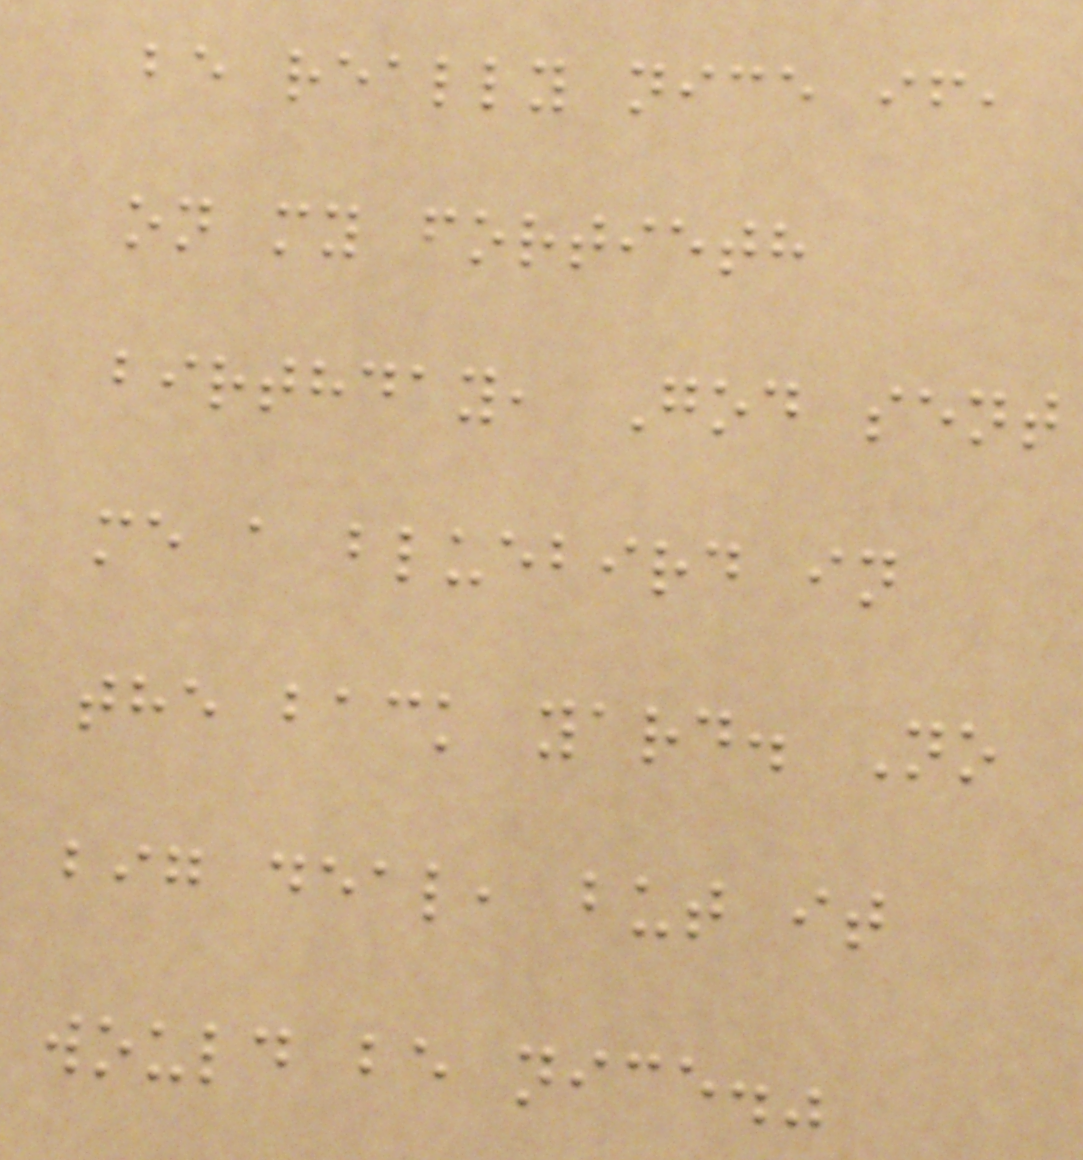be really nice if,
on my fortieth
birthday, God sent
me a bluebird in
the back yard. No
big deal, but it
would be nice."
